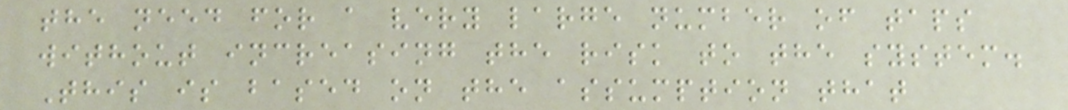the need for a very large number of taps
without increasing the risk to the system.
This is based on the assumption that
